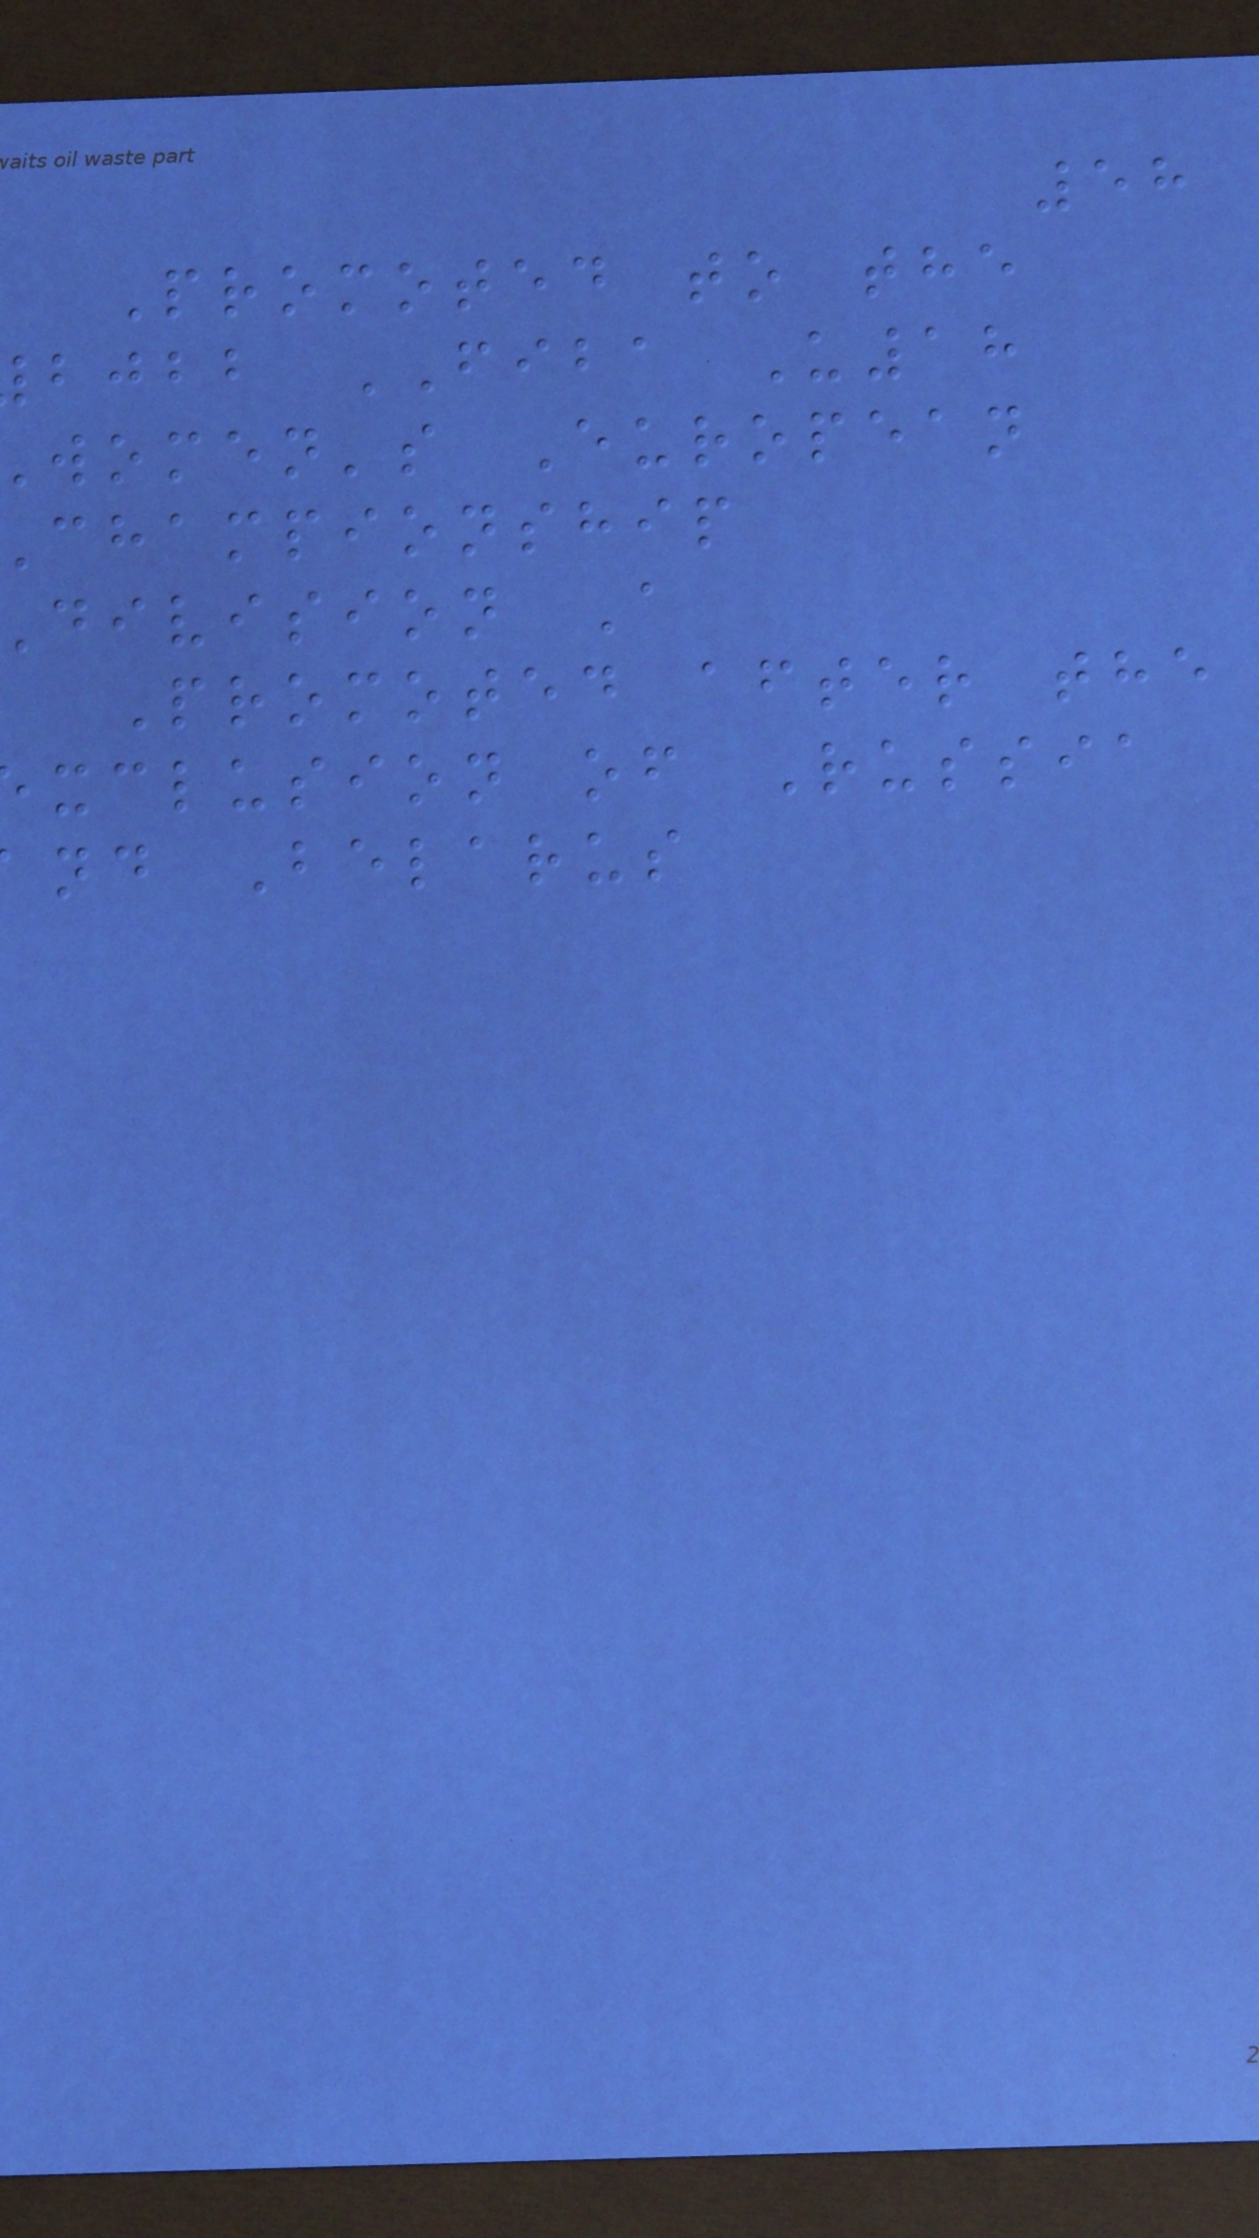58
Promoted to the
bjbb FIBA U18
women's European
championship
division A
Promoted after the
xclusion of Russia
nd Belarus
